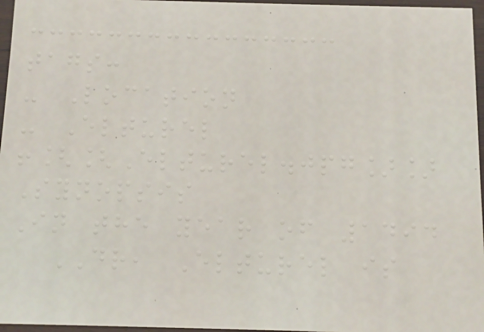tags:
- Location
- Elturel
![[Elturel.jpg]]
Synopsis
In the year of 1494
DR, Elturel is
